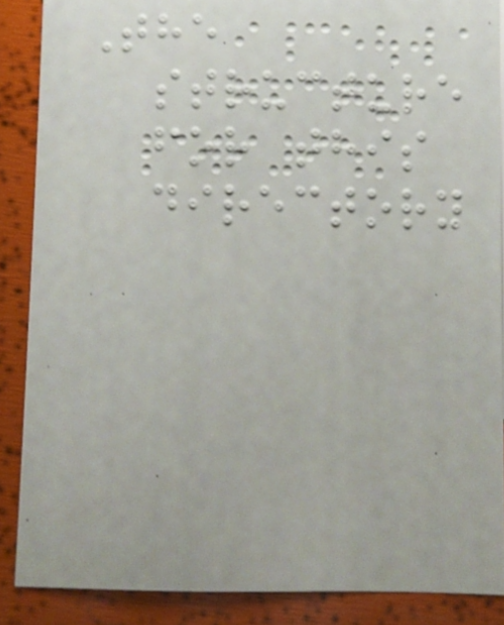The
structure
for this
directory
